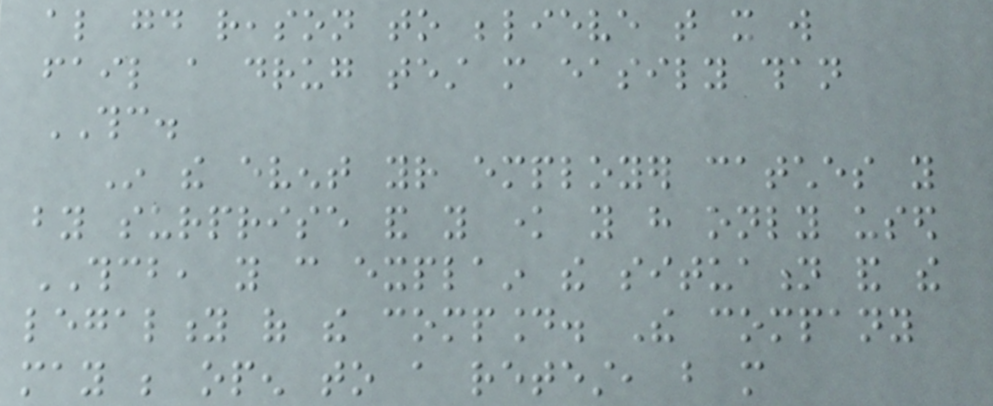also good reason to believe that it will
fail a drug test more easily than
THC.
In the event your employer catches you
by surprise and you know you have only used
THCB, you can explain the situation and the
legality of the compound. The company
may be open to a retest, but more
